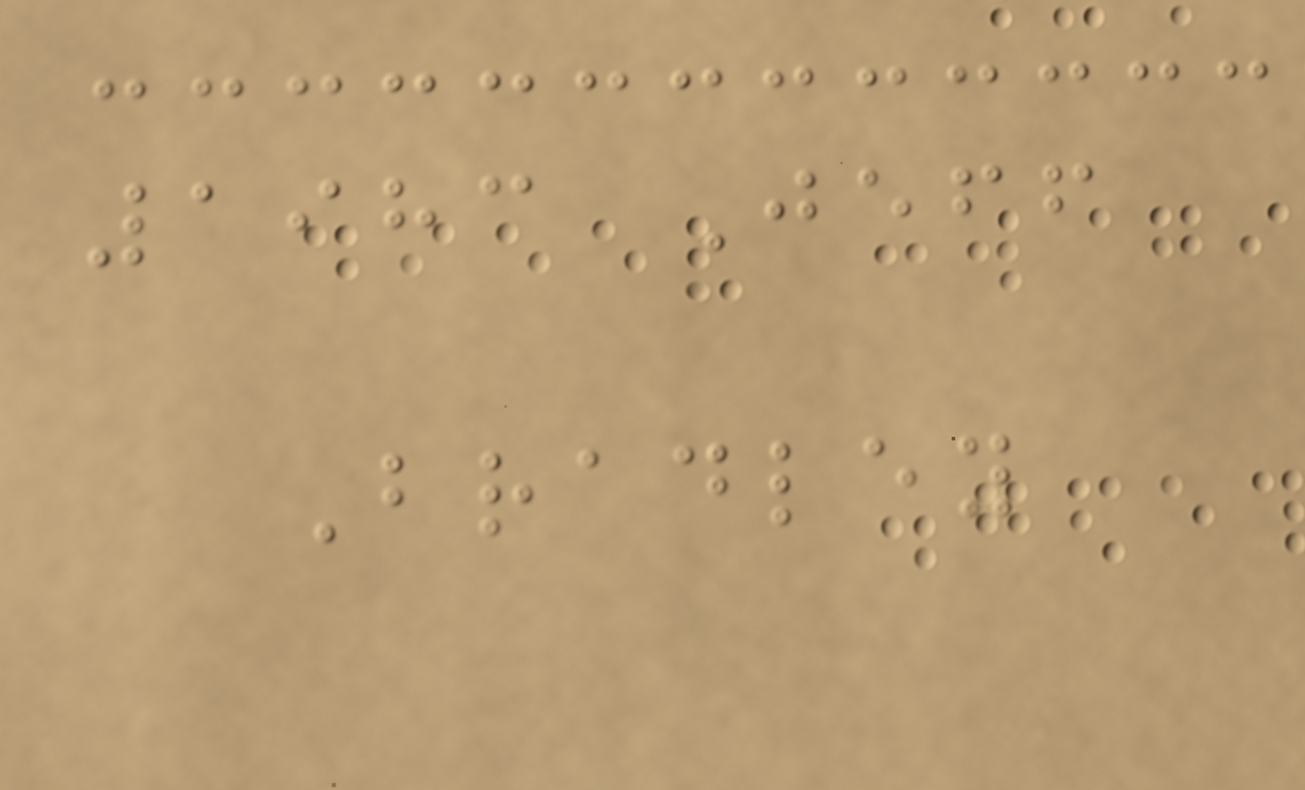1983 Jeff
Bradley
